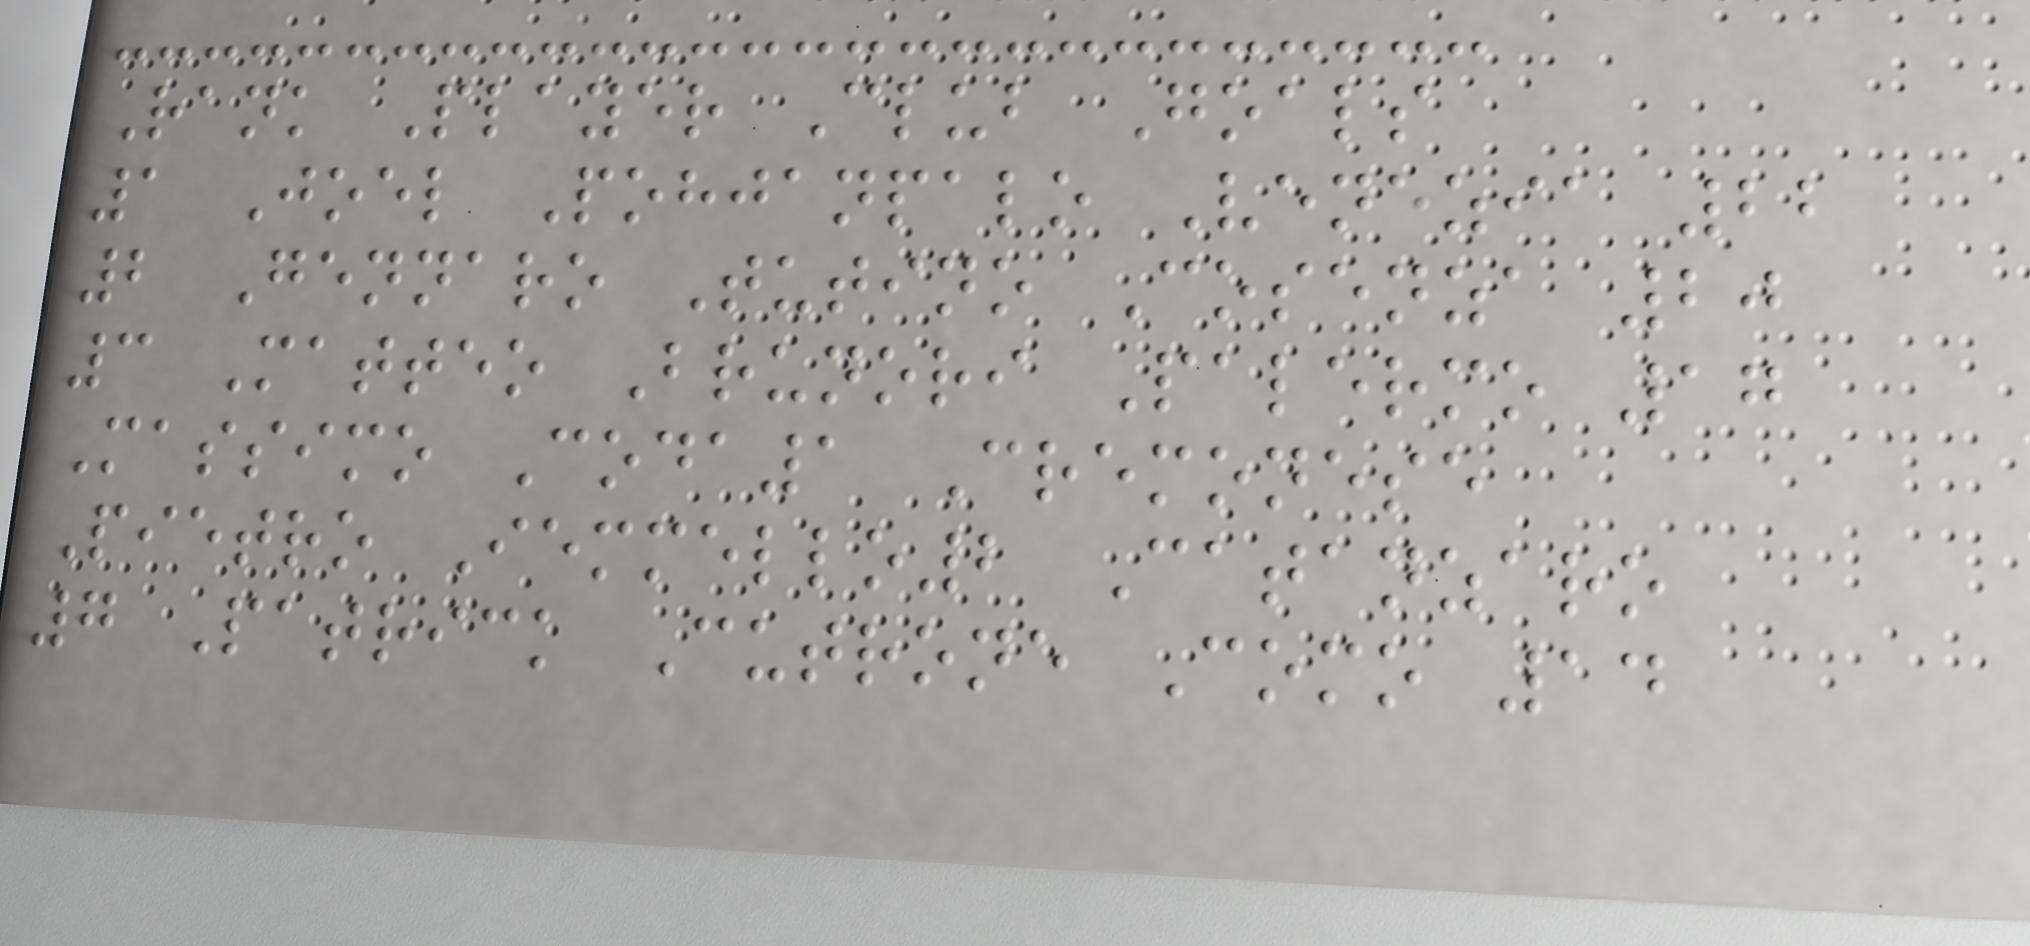Rank Player Club Goals
1 Joel Pohjanpalo Venezia 22
2 Gennaro Tutino Cosenza 20
3 Matteo Brunori Palermo 17
Massimo Coda1 Cremonese
Pietro Iemmello2 Catanzaro
7 Patrick Cutrone Como 14
